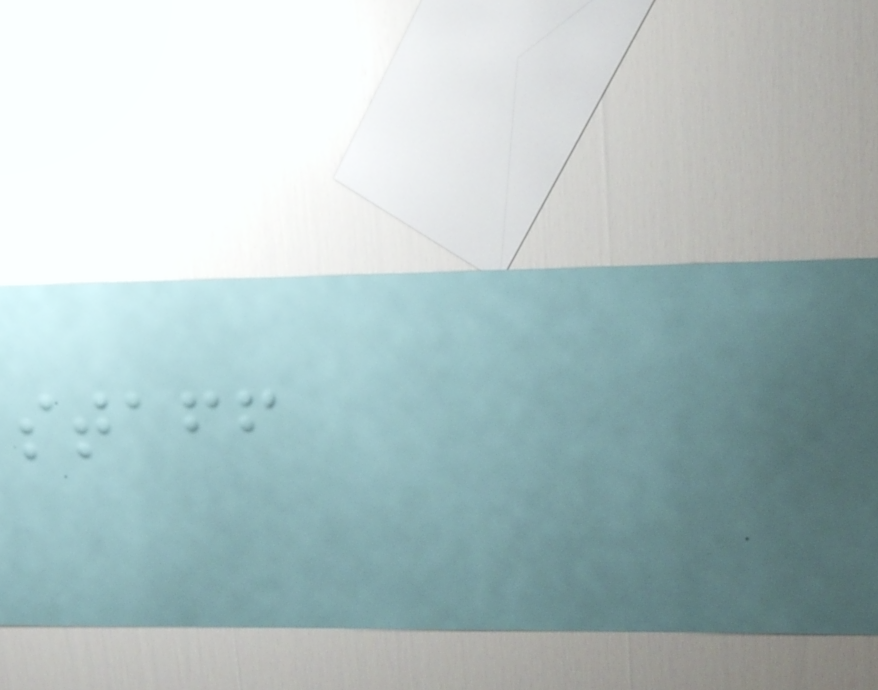staff
